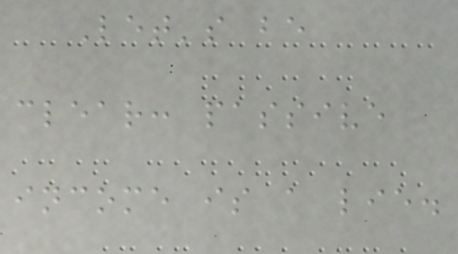Let's be
clear: passive
income is a lie.
